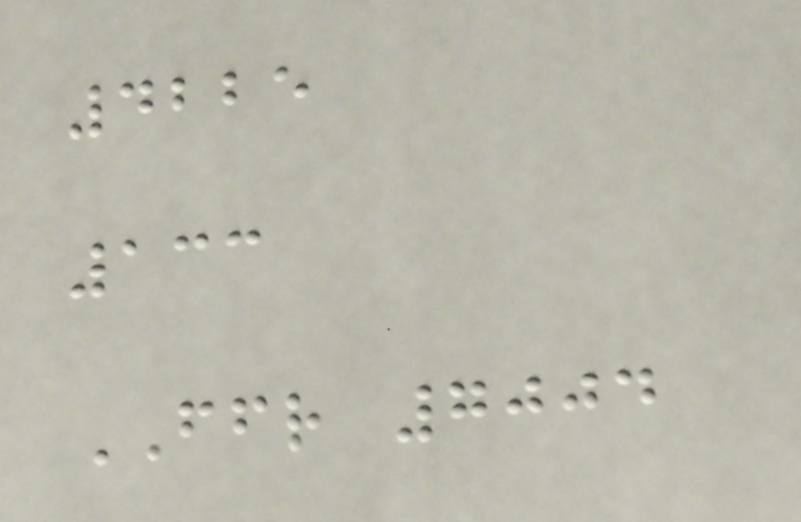4225
133
FFR 7004
